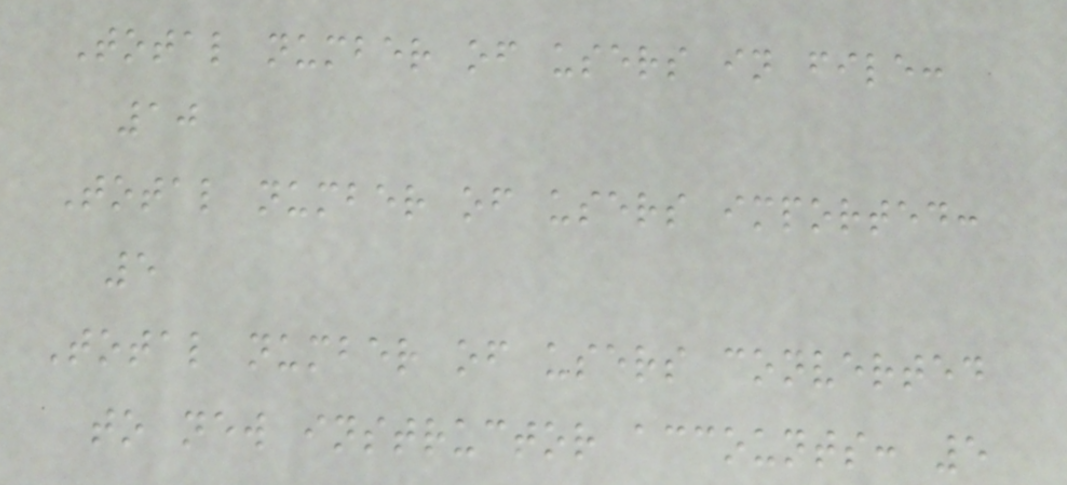Total number of users in file:
10
Total number of users imported:
5
Total number of users converted
to new instructor accounts: 5
